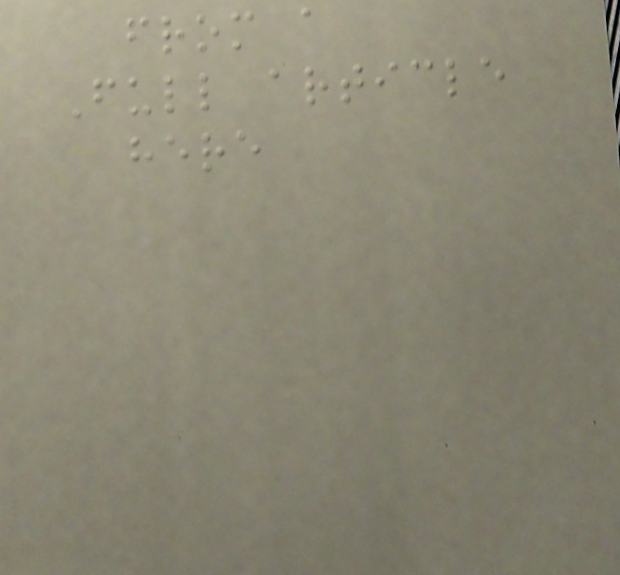from a
Full article
here
